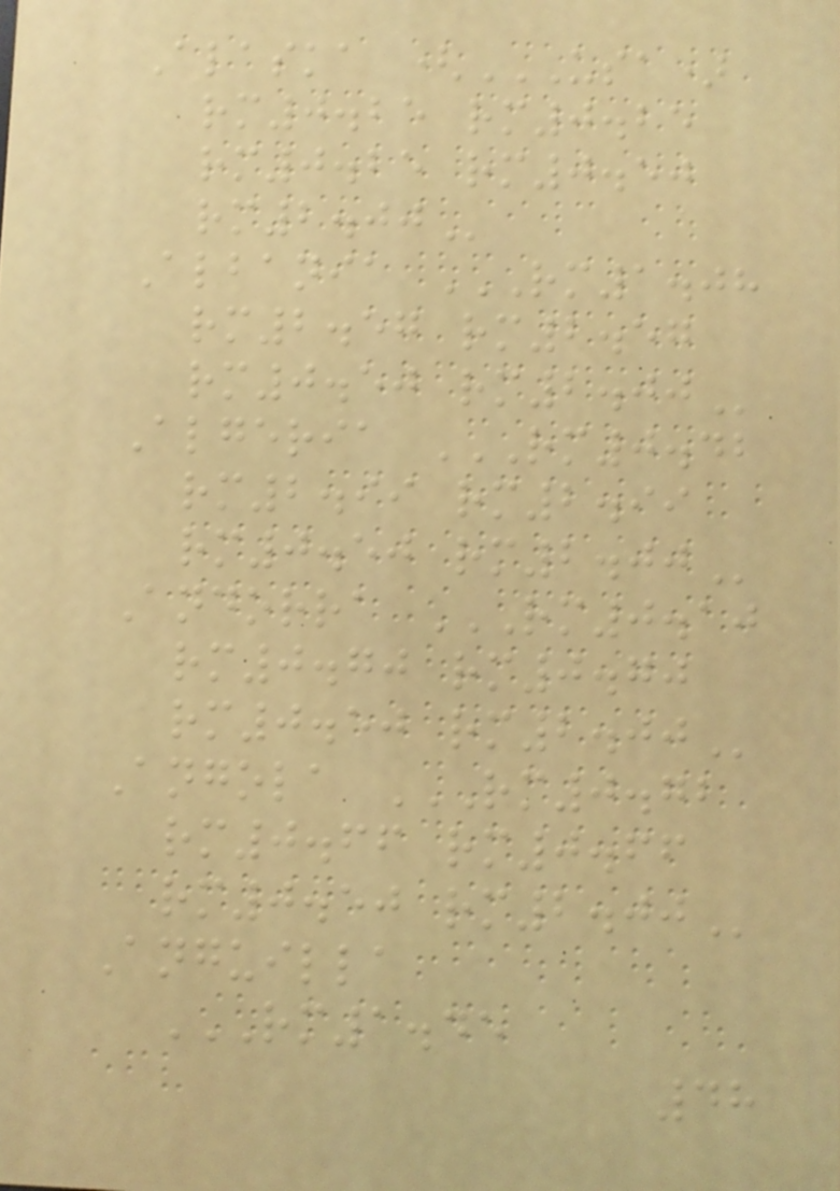Alaska (USA)
RM0.25 RM0.25
RM0.25 RM0.50
RM2.00
Albania RM1.08
RM2.57 RM2.57
RM0.50 RM2.00
Algeria RM0.42
RM2.99 RM2.99
RM0.50 RM2.00
Andorra RM0.10
RM0.70 RM0.70
RM0.50 RM2.00
Angola RM0.72
RM0.66 RM0.66
RM0.50 RM2.00
Anguilla
RM1.45
48
